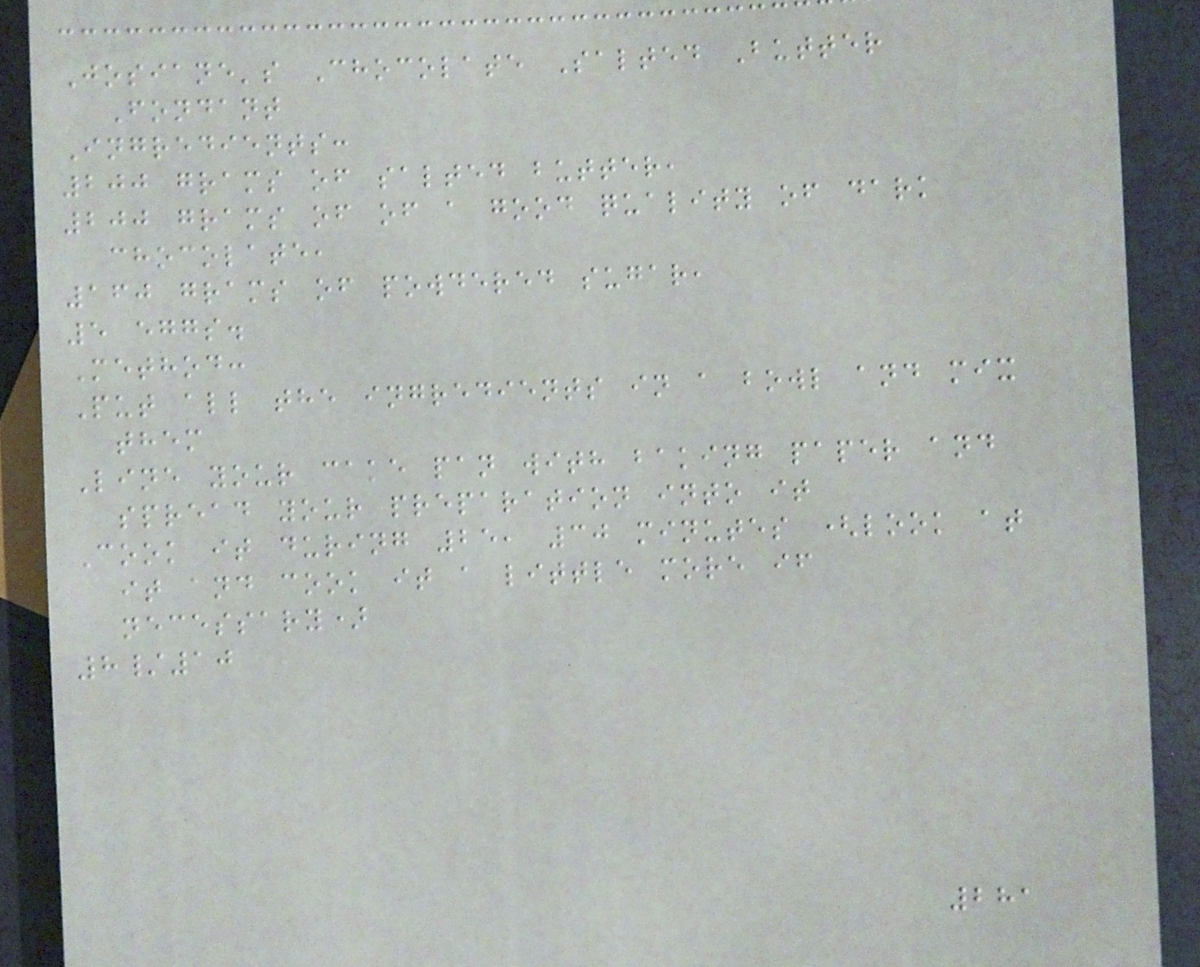Josiane's Chocolate Salted Butter
Fondant
Ingredients:
200 grams of salted butter,
200 grams of of a good quality of dark
chocolate,
160 grams of powdered sugar,
5 eggs.
Method:
Put all the ingredients in a bowl and mix
them
Line your cake pan with baking paper and
spread your preparation into it
Cook it during 25, 30 minutes (look at
it and cook it a little more if
necessary)
8/10
281
